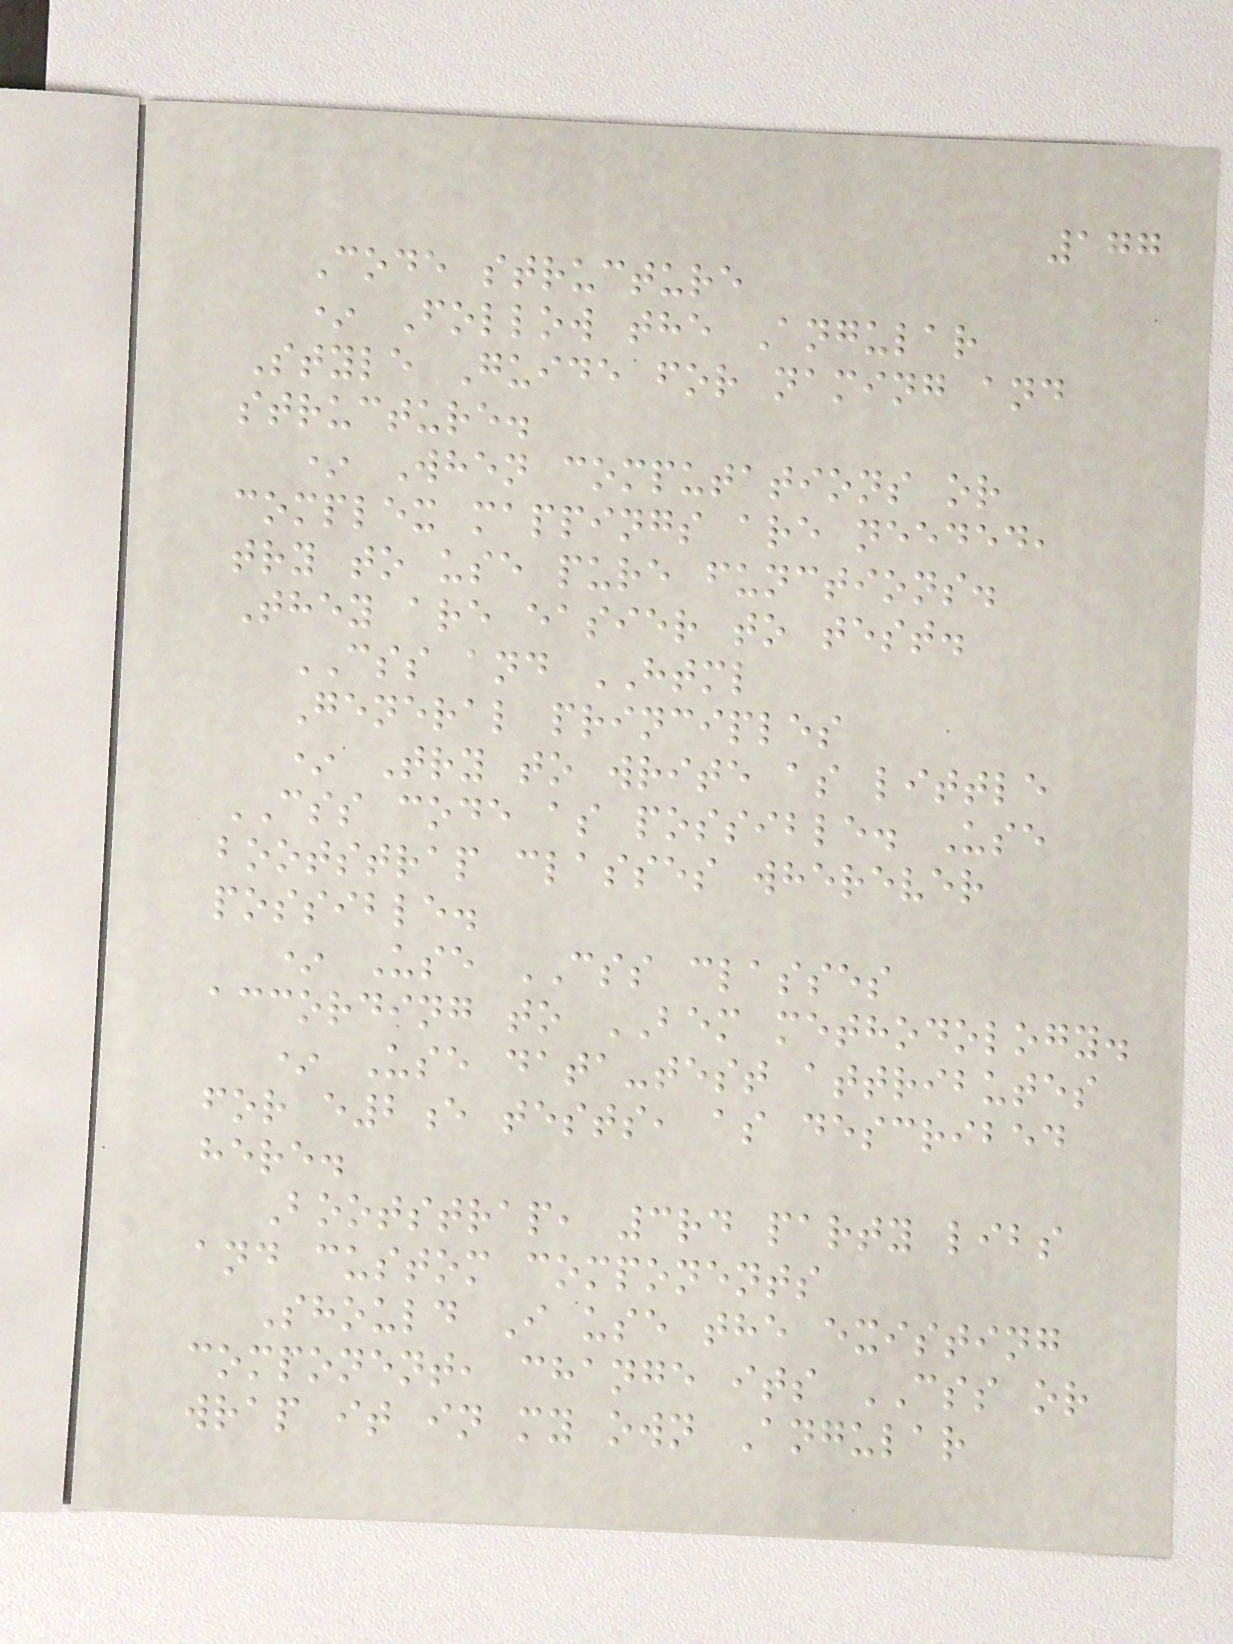177
Code structure
* Follow the Angular
Style Guide for naming and
structure.
* When computations or
complex mappings are needed,
try to use pure functions.
They are easier to test.
CSS and HTML
General principles
* Try to write as little
CSS code as possible. Use
bootstrap classes wherever
possible.
* Use CSS classes
according to BEM methodology.
* Use data-test attributes
for e2e tests, as described
here.
Bootstrap, 3rd party libs
and custom components
Should I use the existing
component, change its CSS or
wrap it in my own Angular
